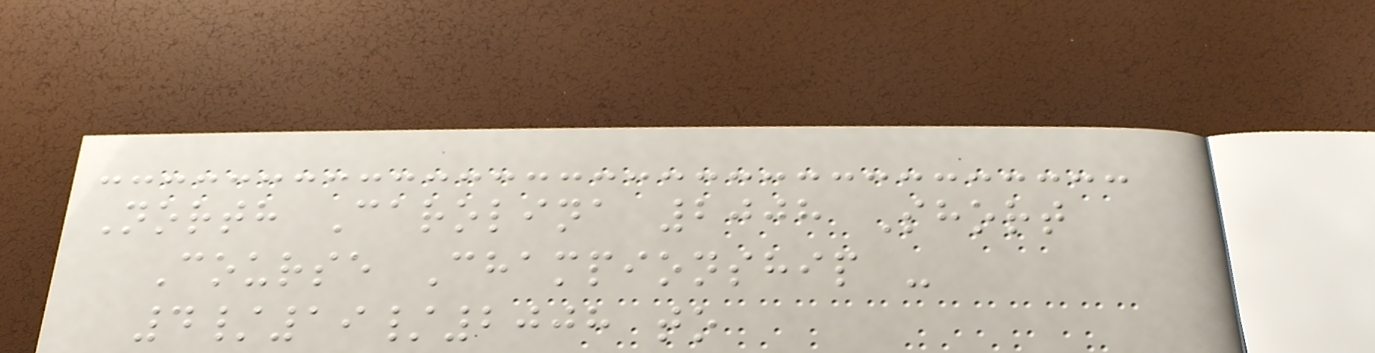North Carolina 2008 Short
Course Championship -
4/19/2008 to
